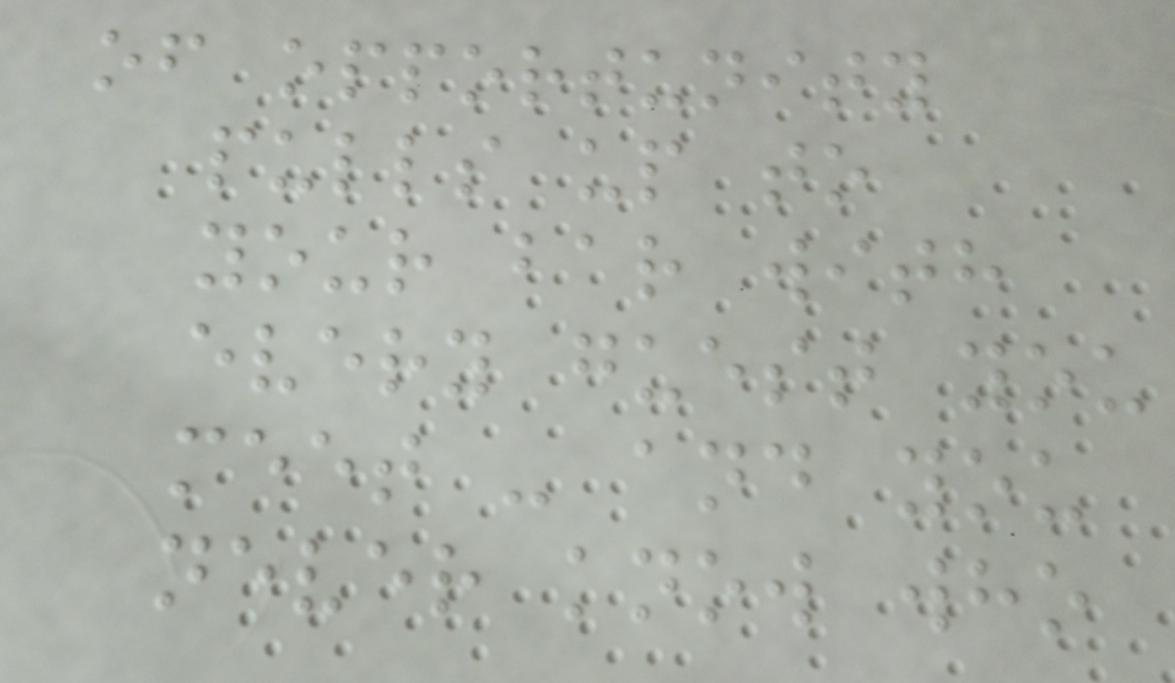of opportunity
pulls up to
your bar with
every guest you
meet - and you
never know who
